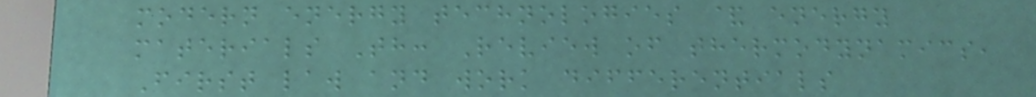modern energy technologies & energy
materials Th: Review of thermodynamics,
First law and work differentials
